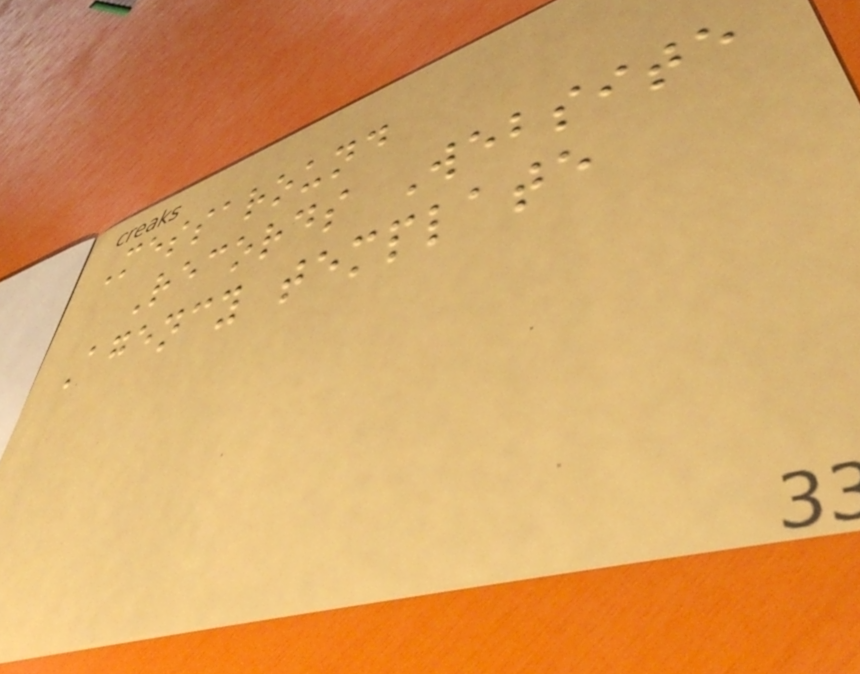Messaround
Records Website
Agency template
